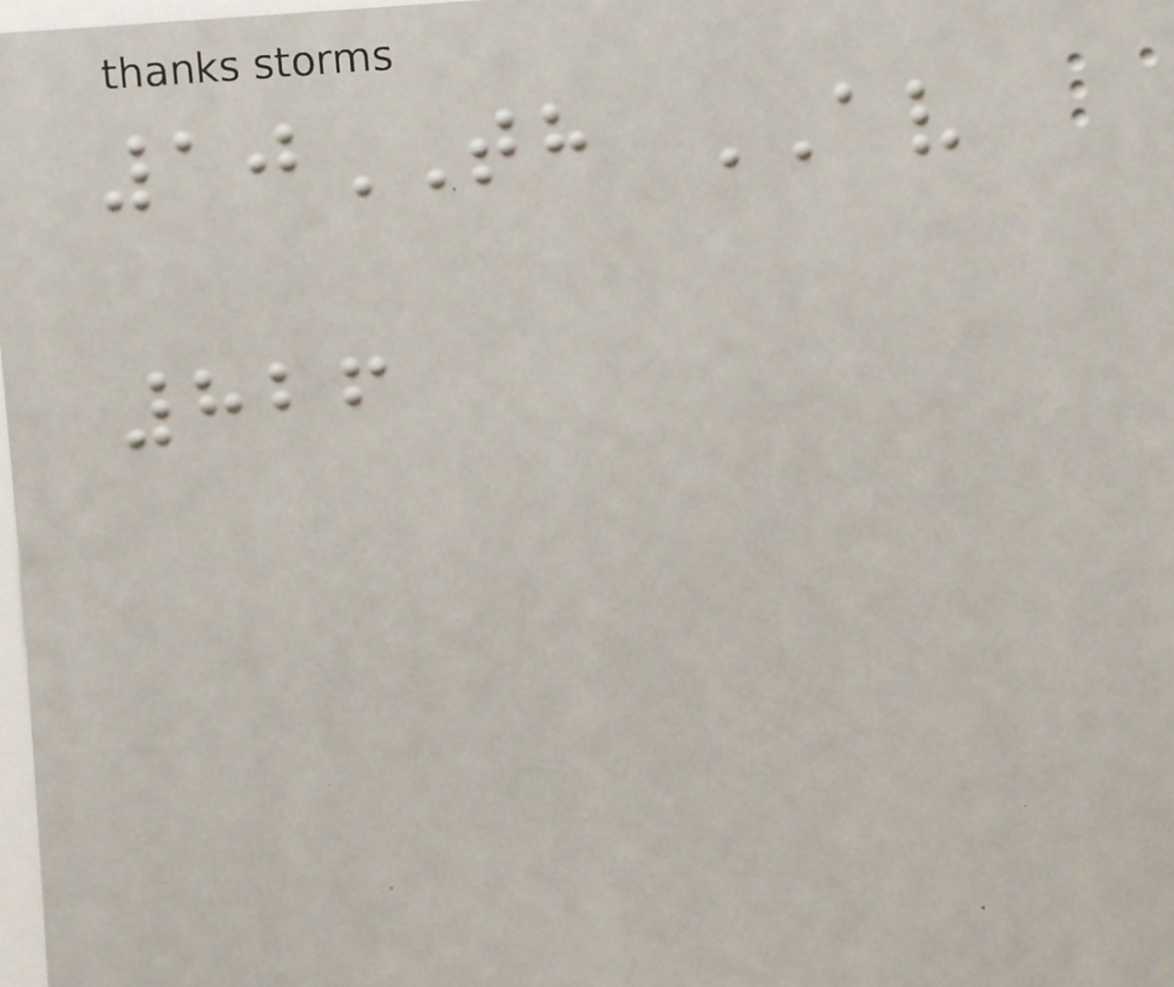10TH AV
826
